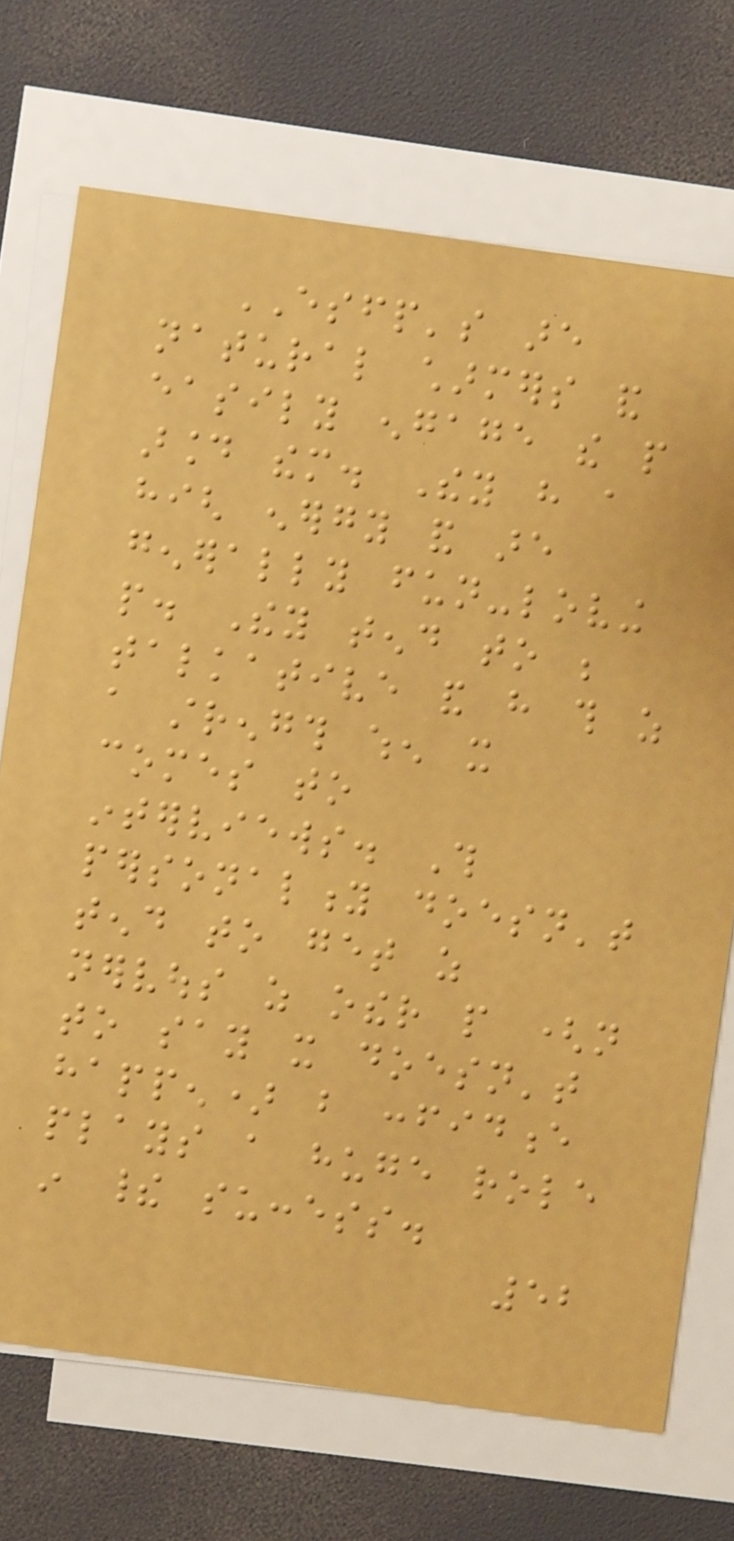ESFP's are
natural charmers and
easily engage the people
around them. They have a
high energy and are
generally fun-loving
people. They tend to be
talkative and have this as
a strength when it
comes to
interviews. This
personality doesn't
tend to get as
nervous as other people (not
to say it doesn't
happen) but confidence
plays a huge role
in their success.
52
